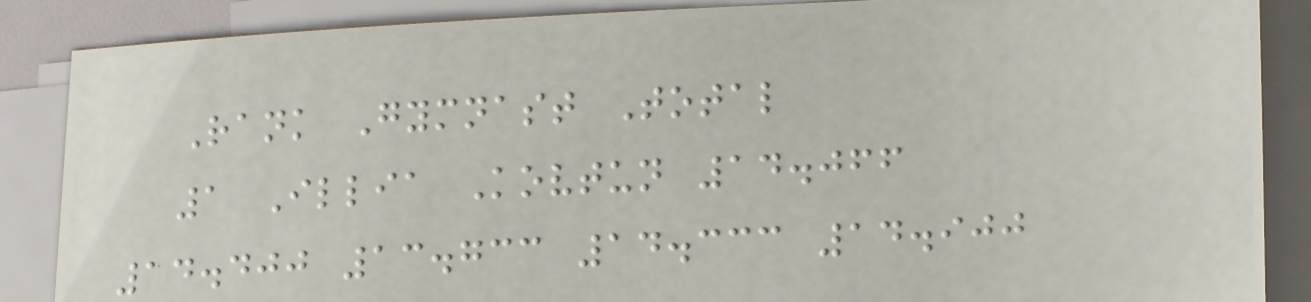Rank Gymnast Total
1 Illia Kovtun 14.066
14.400 13.733 14.333 14.900
